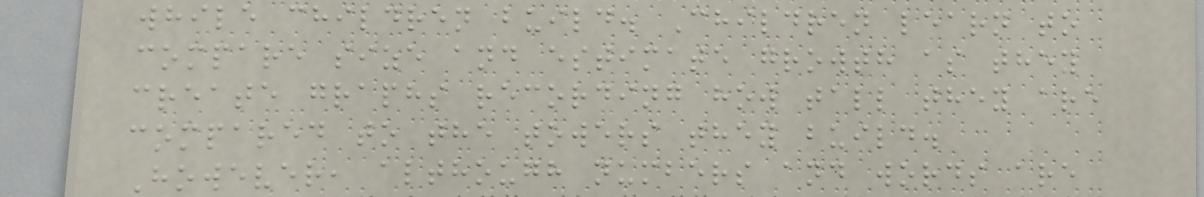while children build. Children learn to
compare size and estimate growth as they
create graphs recording how tall they are
compared to the towers they build.
However, although numbers and words are
